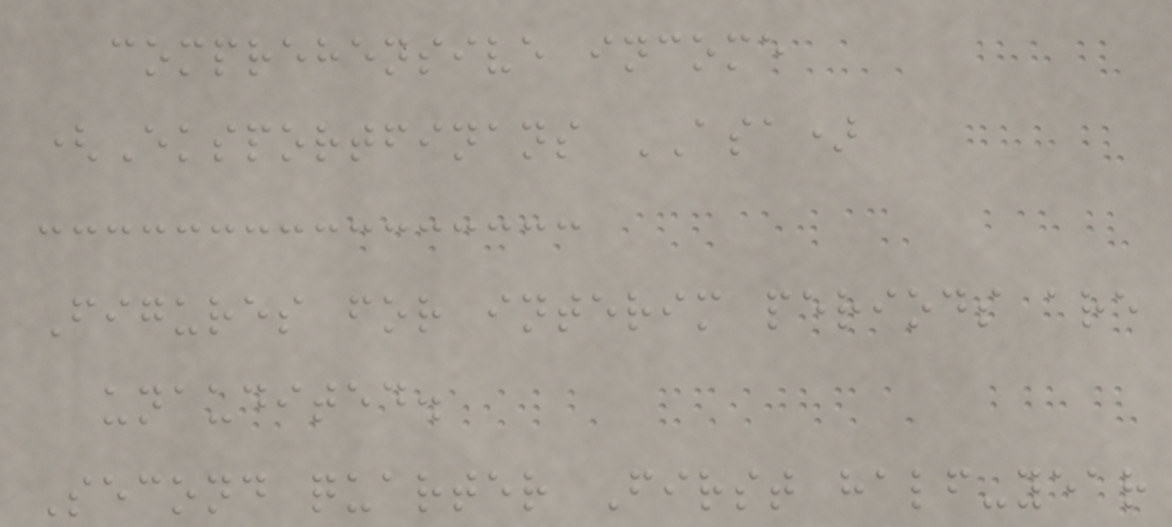comprehensive income
(Eksportfinans ASA)
Figures for interim periods are
unaudited.
Second quarter First half-year
